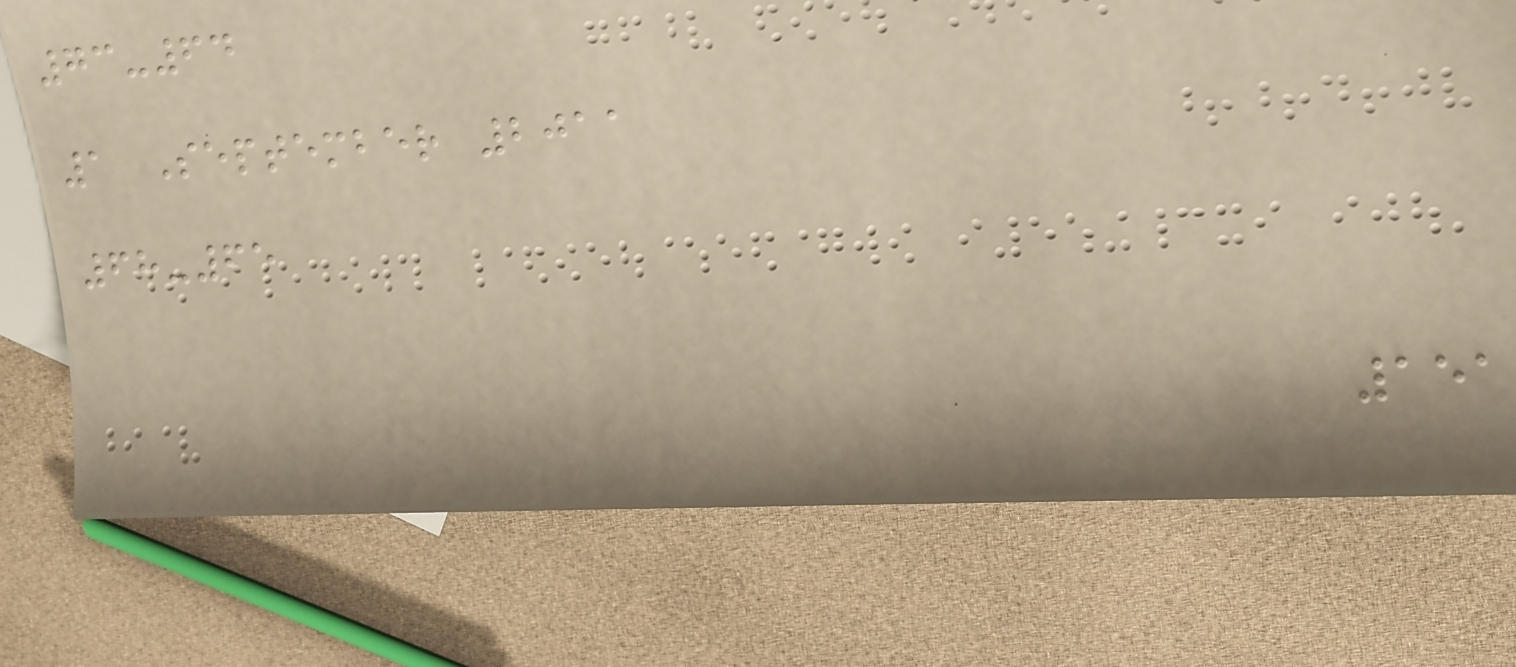73-64
1 September 2011
68-65
151
